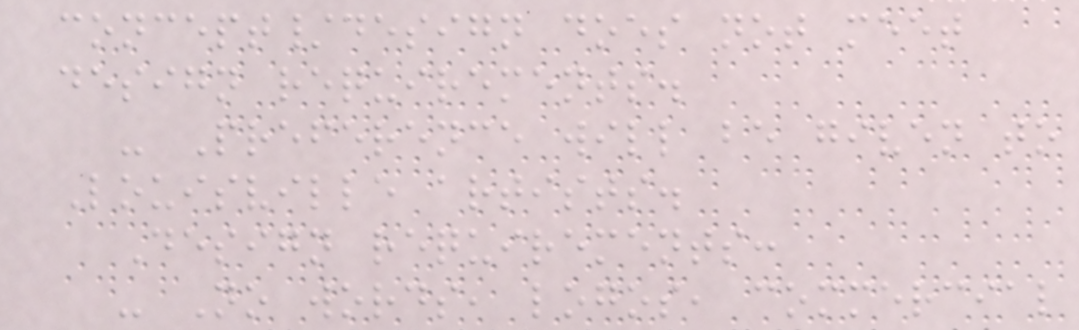concept/design does not meet
design requirements.
- Preference will be given to
Louisville artists.
Design requirements:
- No words, logos, commercial
